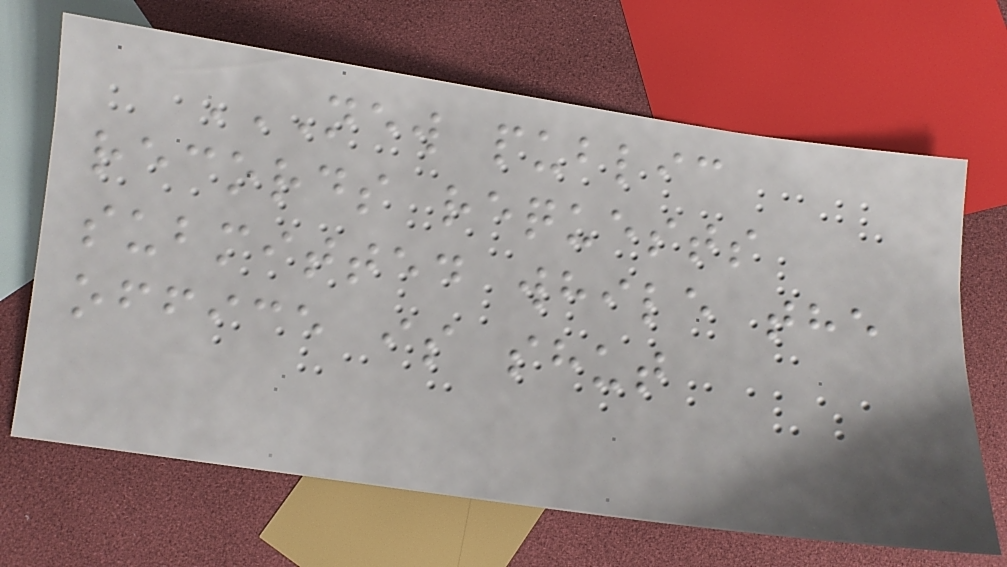NEW PUBLIC
RECORDS REQUESTS
SUBMITTED WHILE THE
OFFICE IS SHUT
